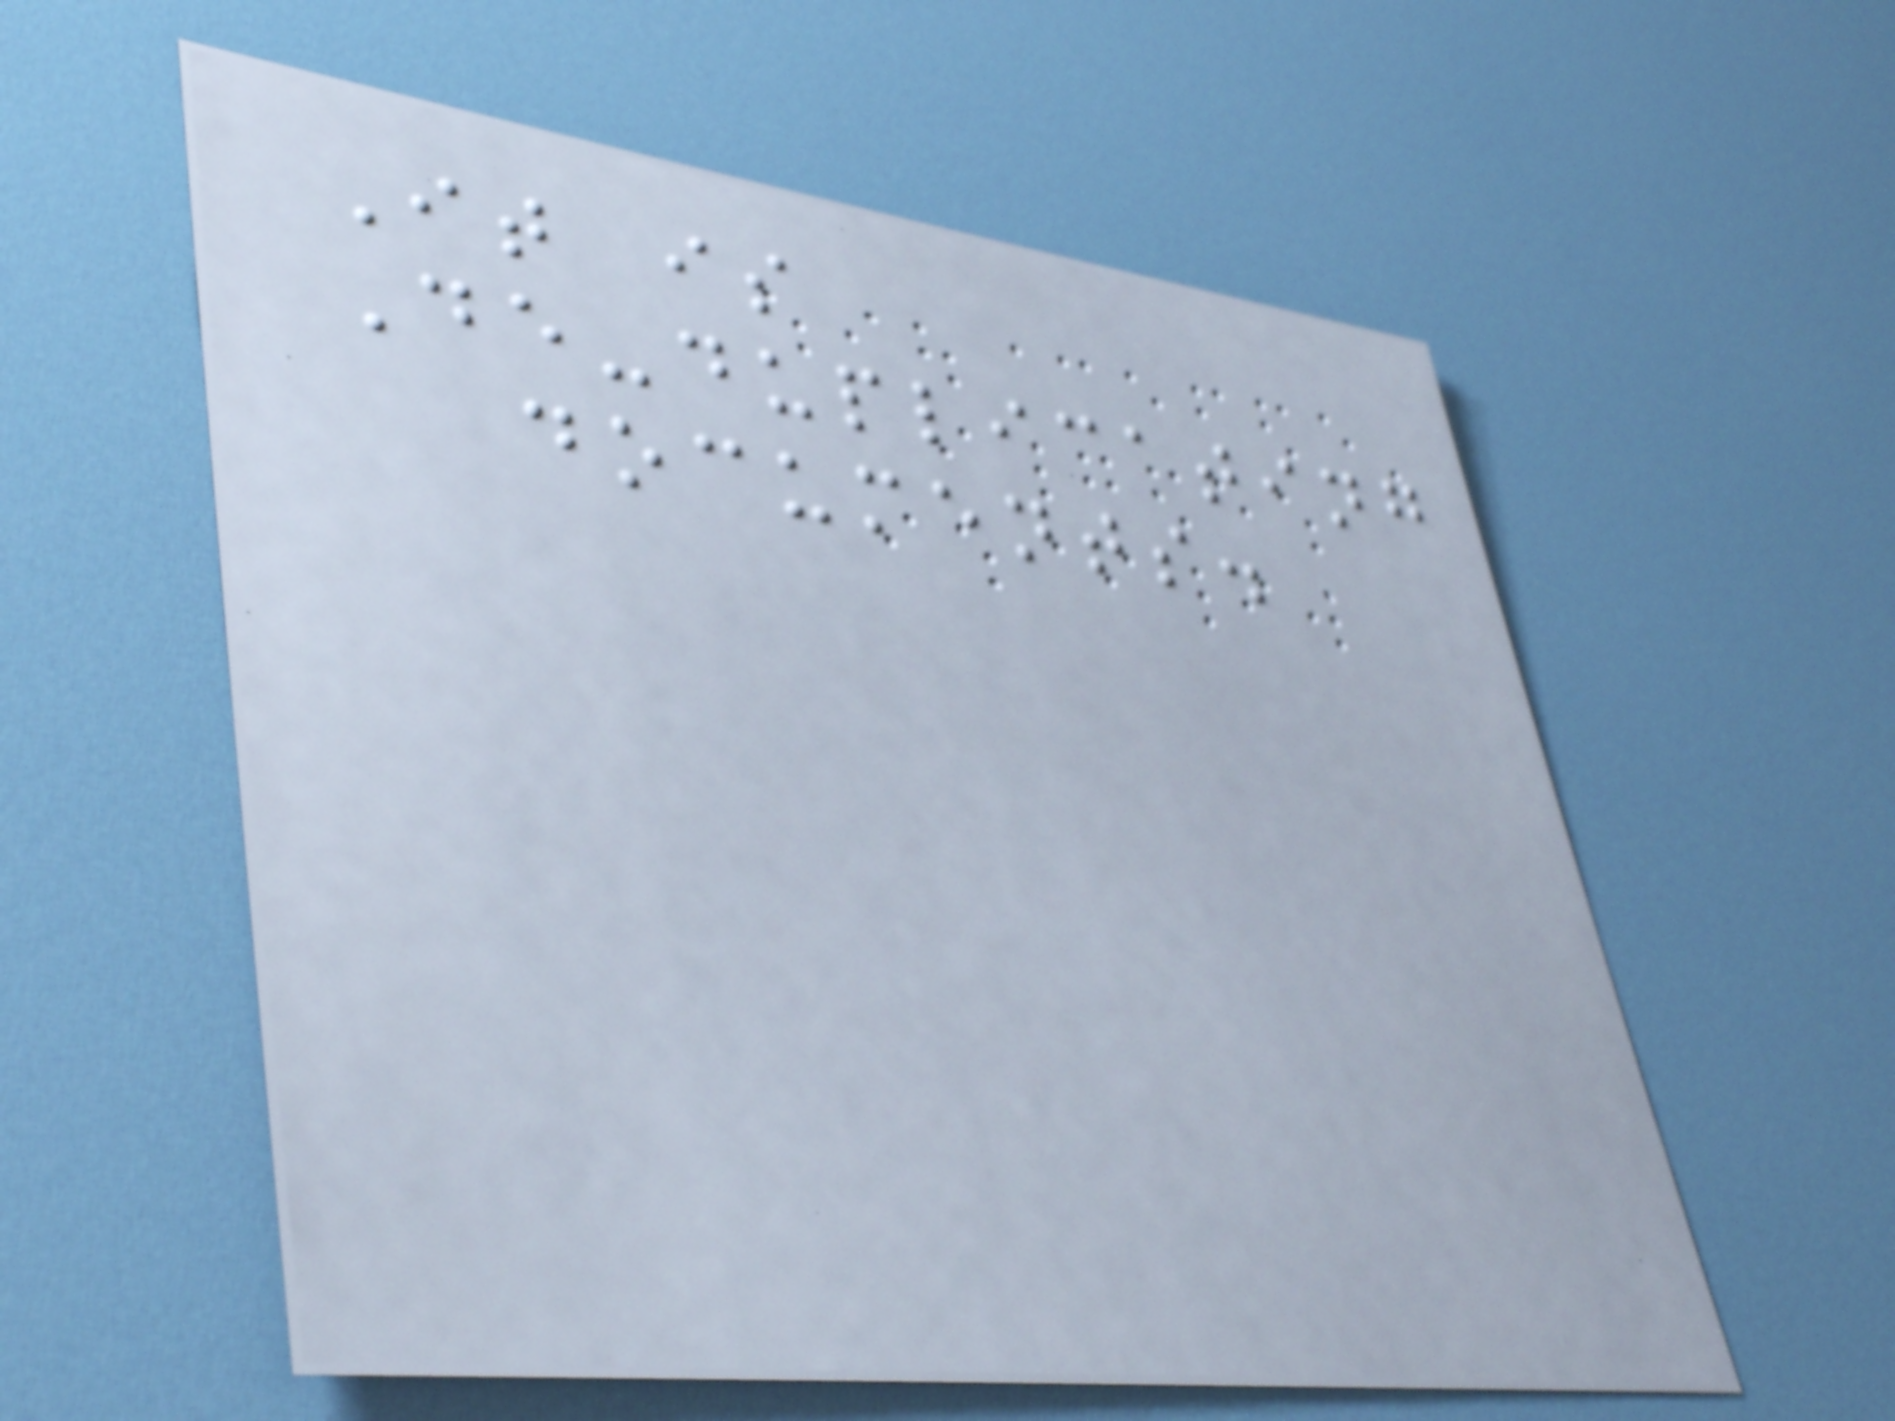It is
De-duplicating
documents.
